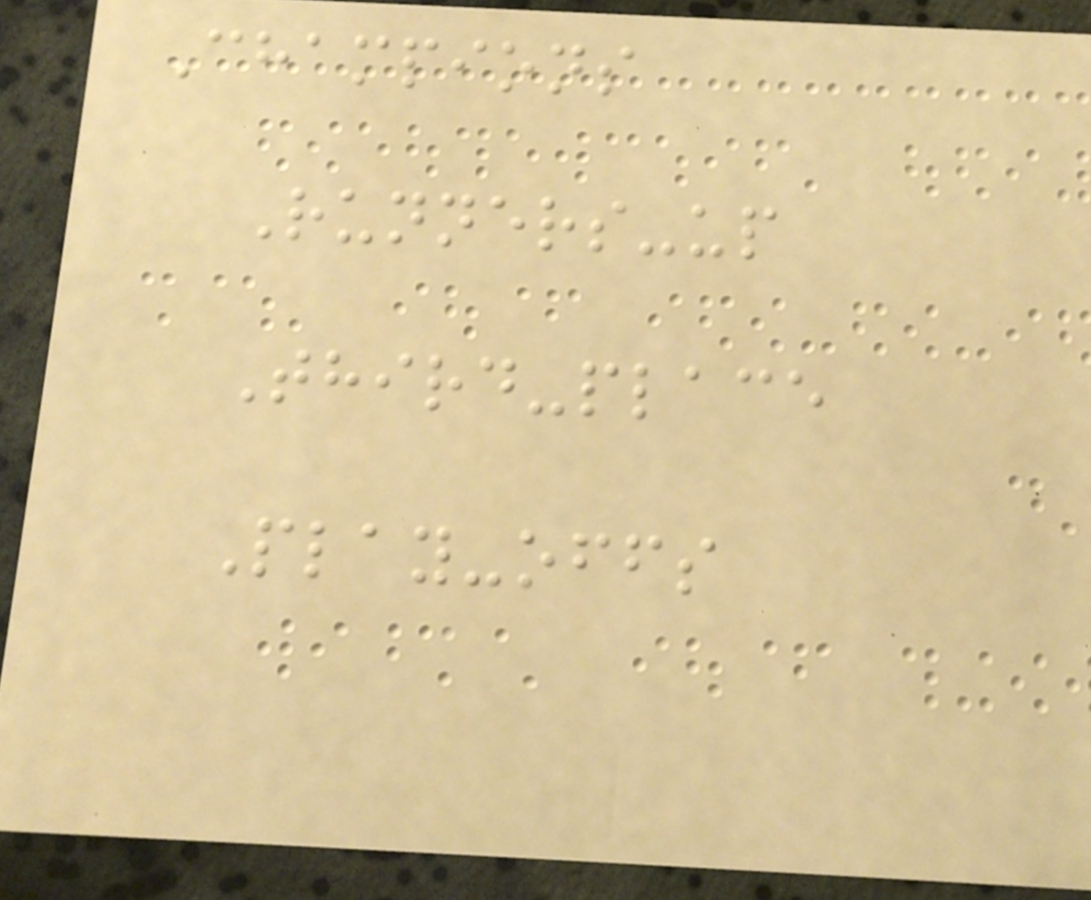Champions
Runners-up
Third-place
Play-offs
